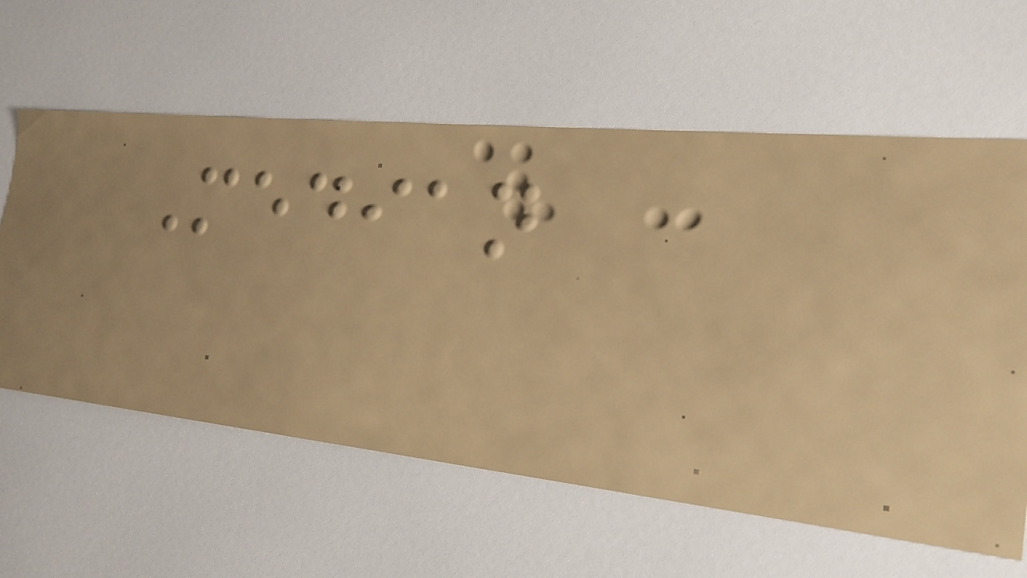Median
